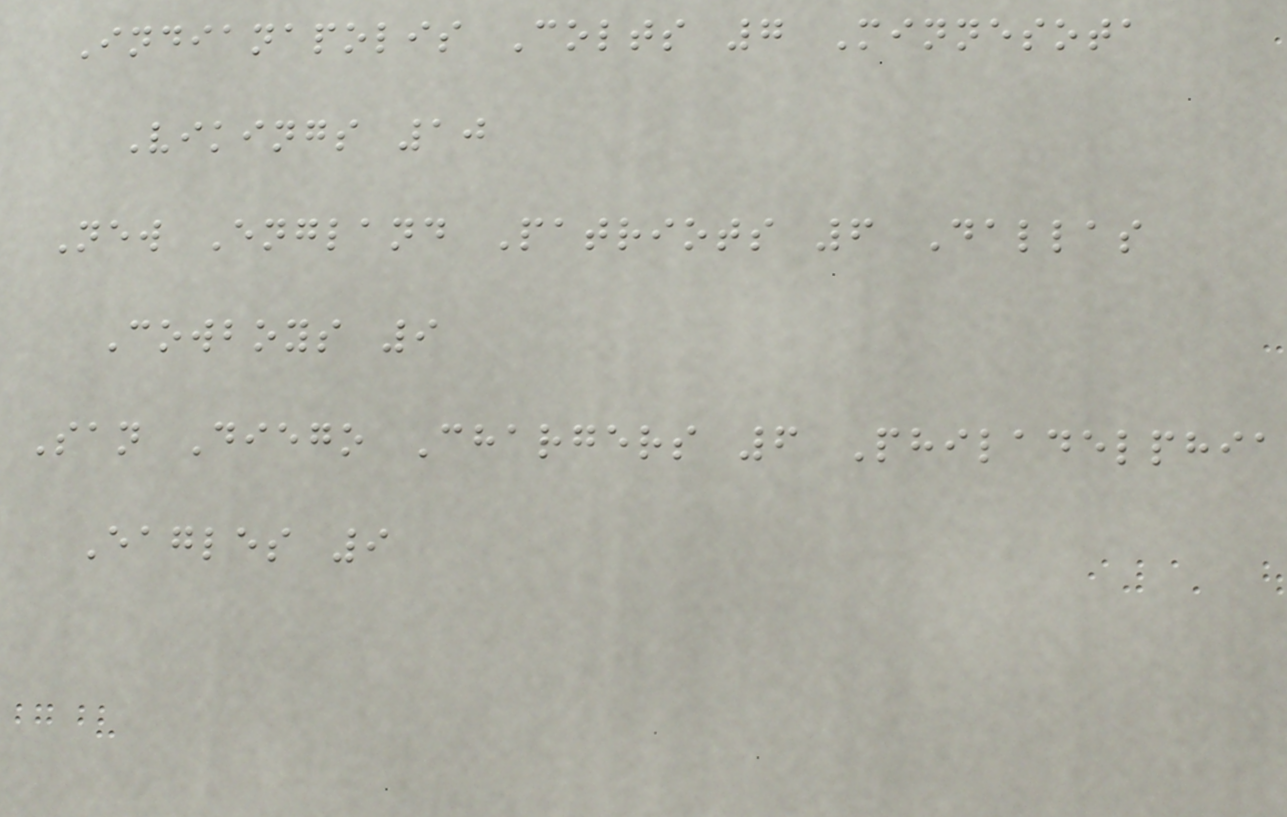Indianapolis Colts 7 Minnesota
Vikings 10
New England Patriots 6 Dallas
Cowboys 9
San Diego Chargers 6 Philadelphia
Eagles 9
